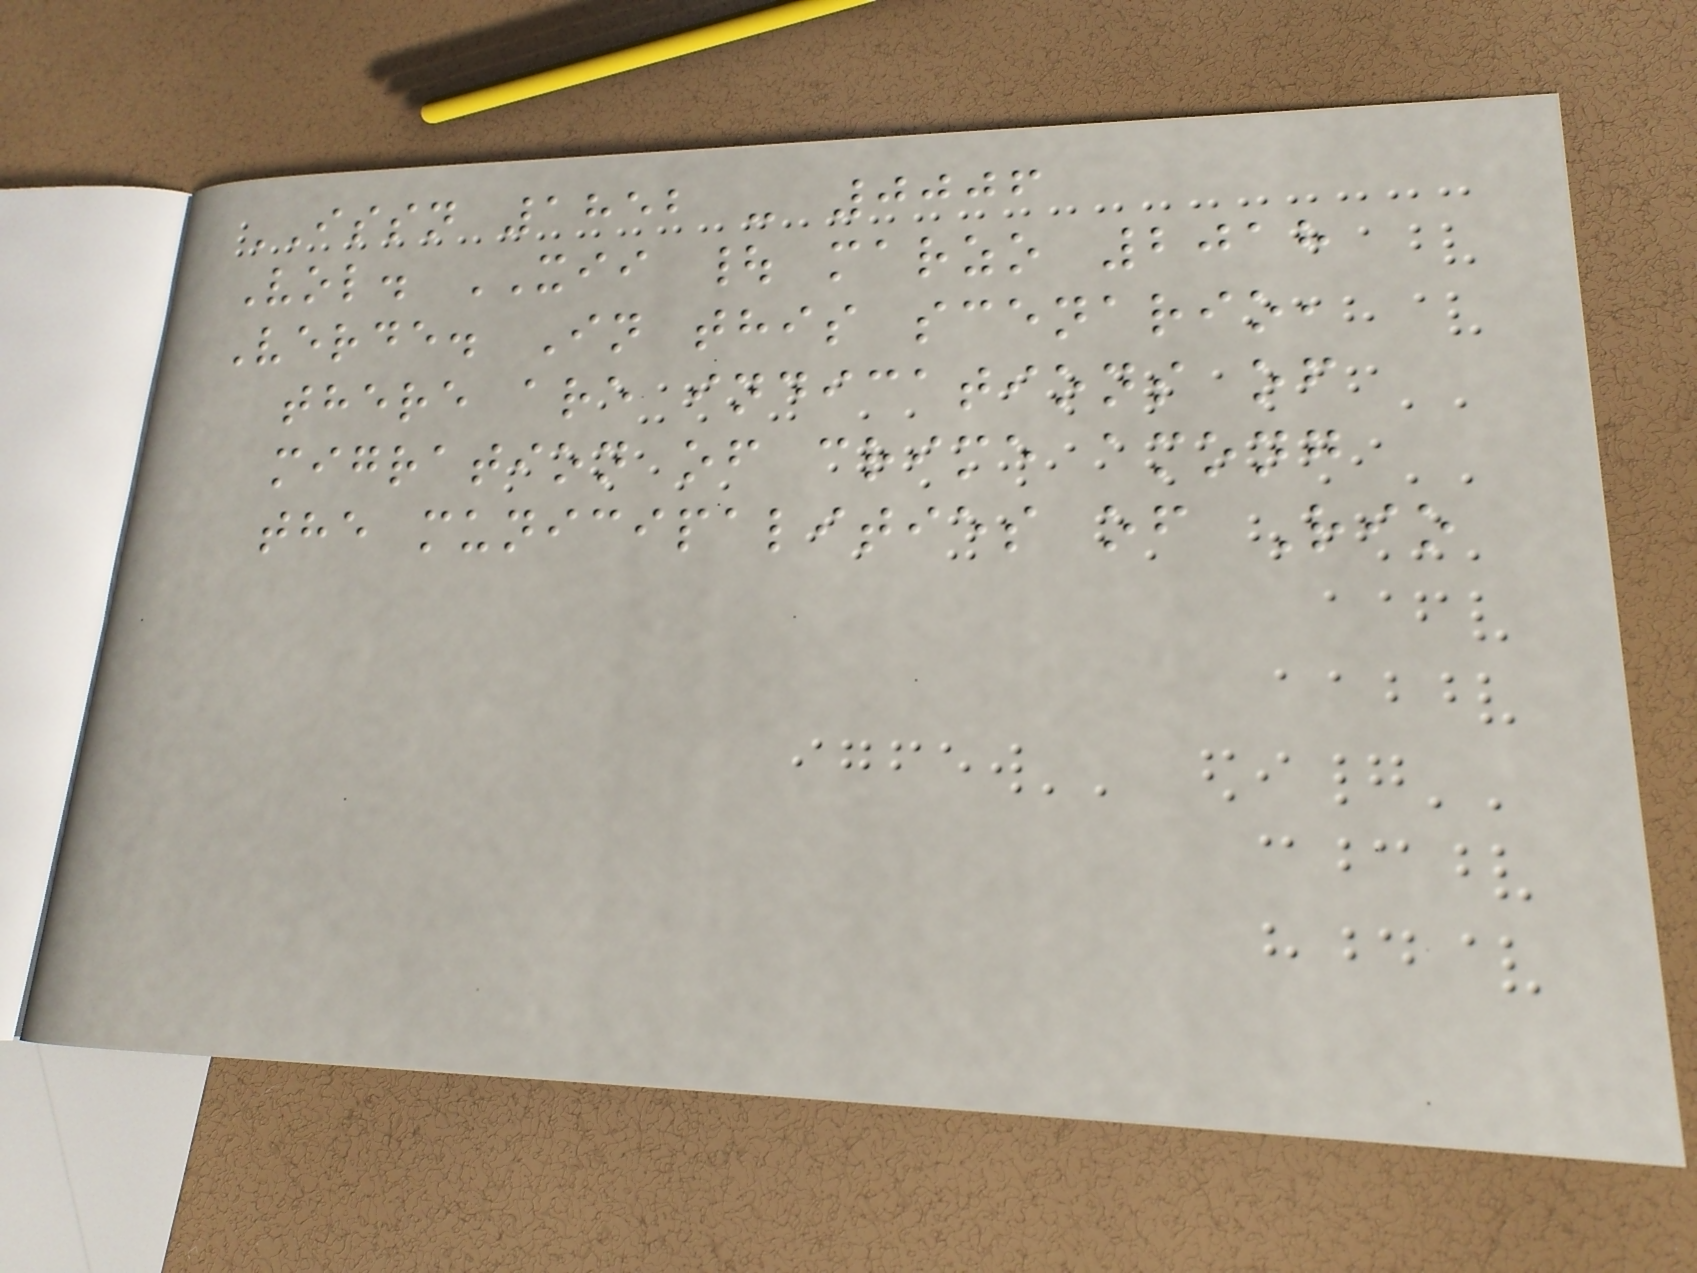ISSN 1852 - 0006
Vol. XII | marzo 2018
Verde. In this scenario,
there are indications of
migration of crime among
the municipalities of Rio
